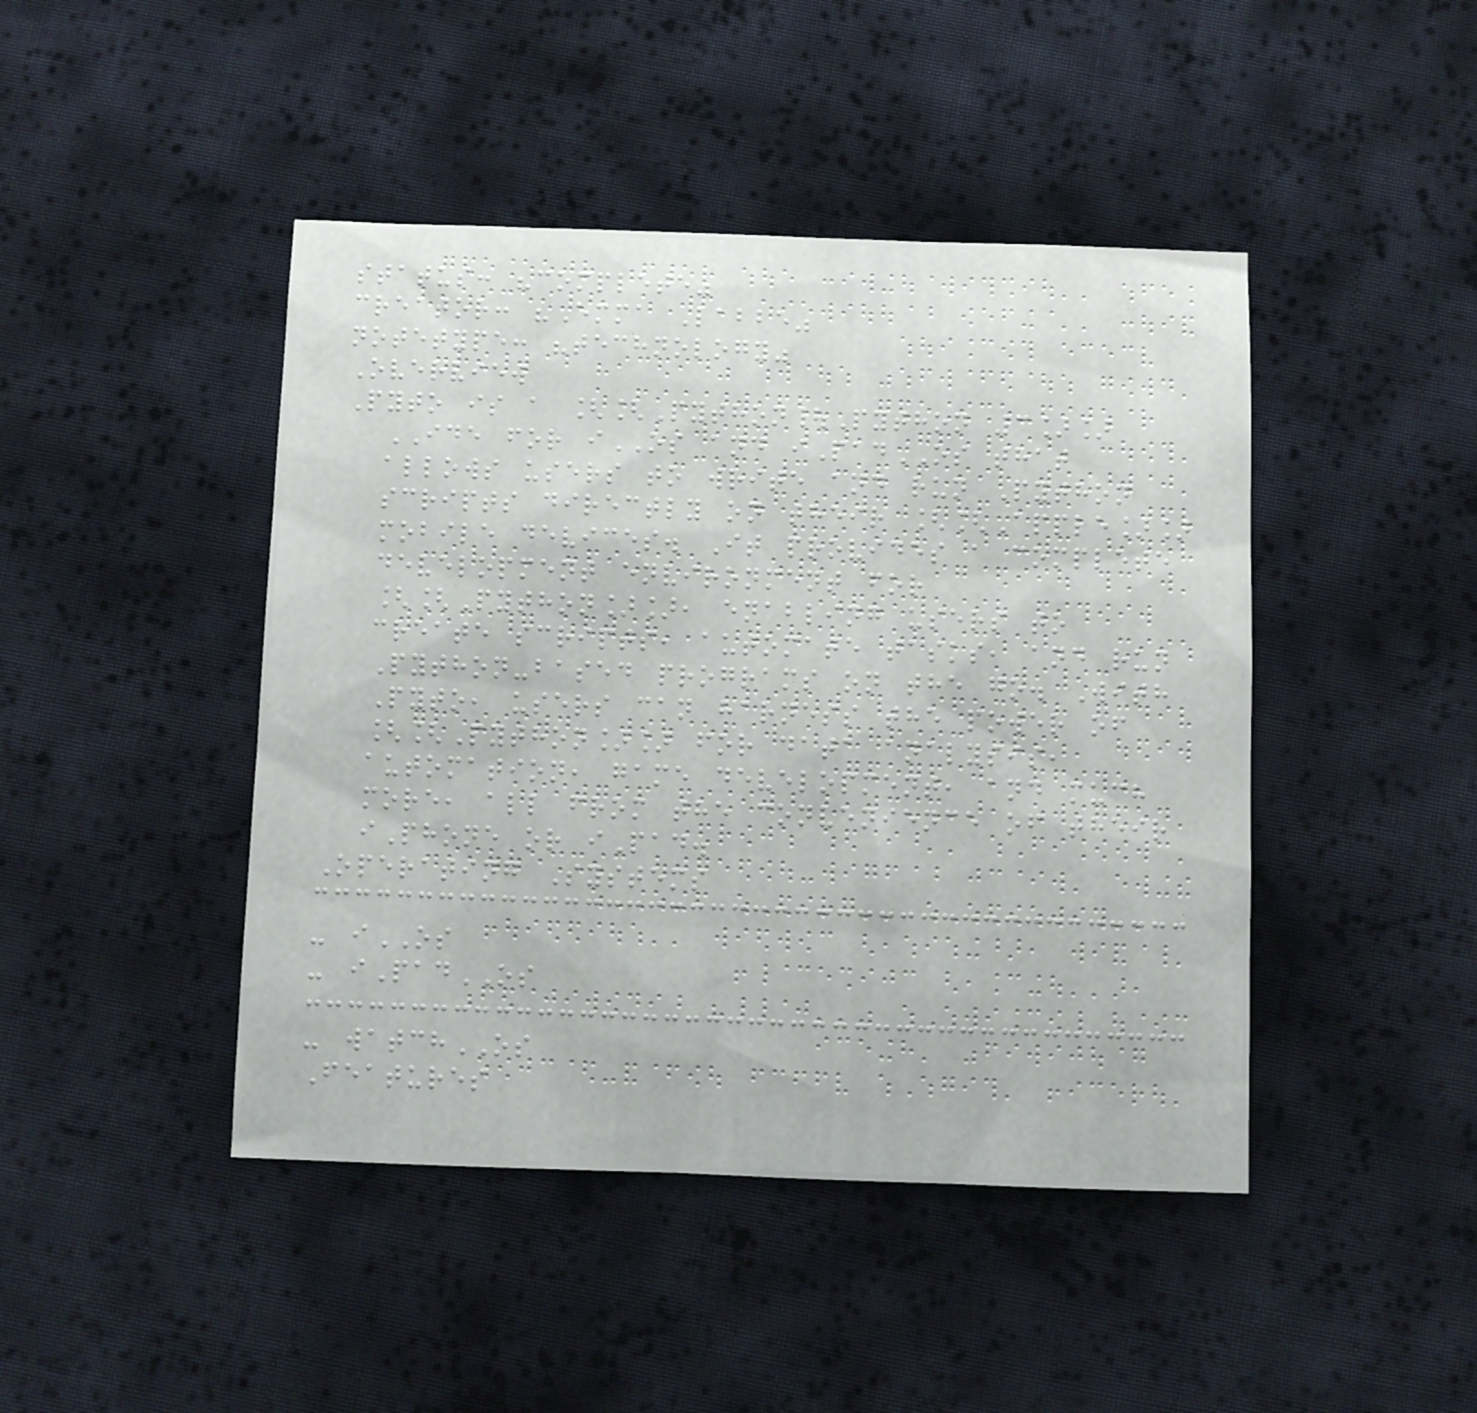status: "complete"
creator: "Emma Labbe"
notetype: "technology"
Overview
Pyto is a [[Python|Python 3]]
IDE for iOS and iPadOS that
allows users to write and run Python
scripts directly on their [[Apple]]
mobile devices. It provides a complete
development environment for
[[Python]], enabling users to
create scripts, automate tasks, and run
Python-based programs on the go. With
Pyto, users can harness the power of
[[Python]] for data analysis,
automation, game development, and much
more, all from the convenience of their
iPhone or iPad.
Operating Systems
- iOS
- iPadOS
- watchOS
Features
